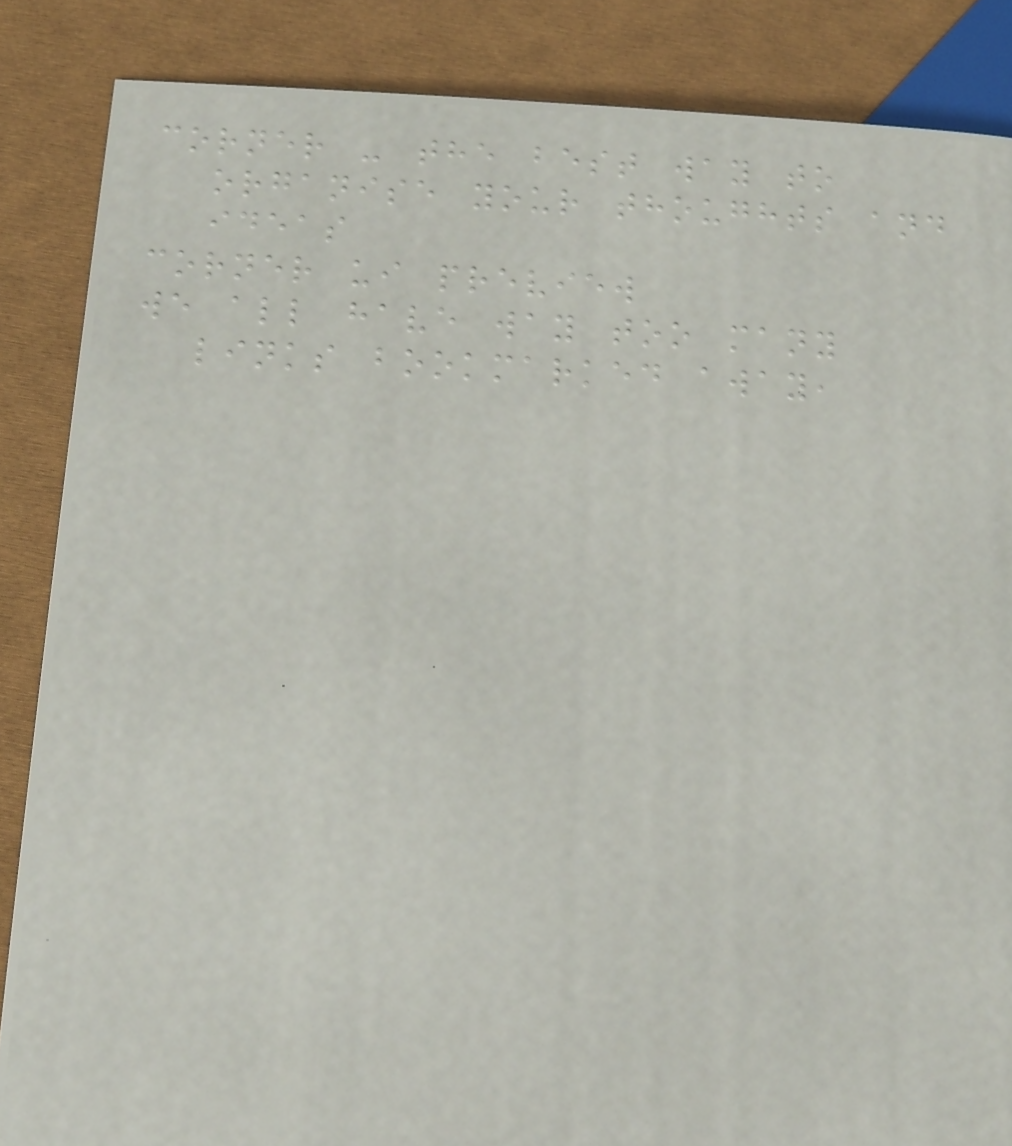corner - the best way to
organise your thoughts and
ideas
corner ui preview
we all have way too many
links bookmarked away,
